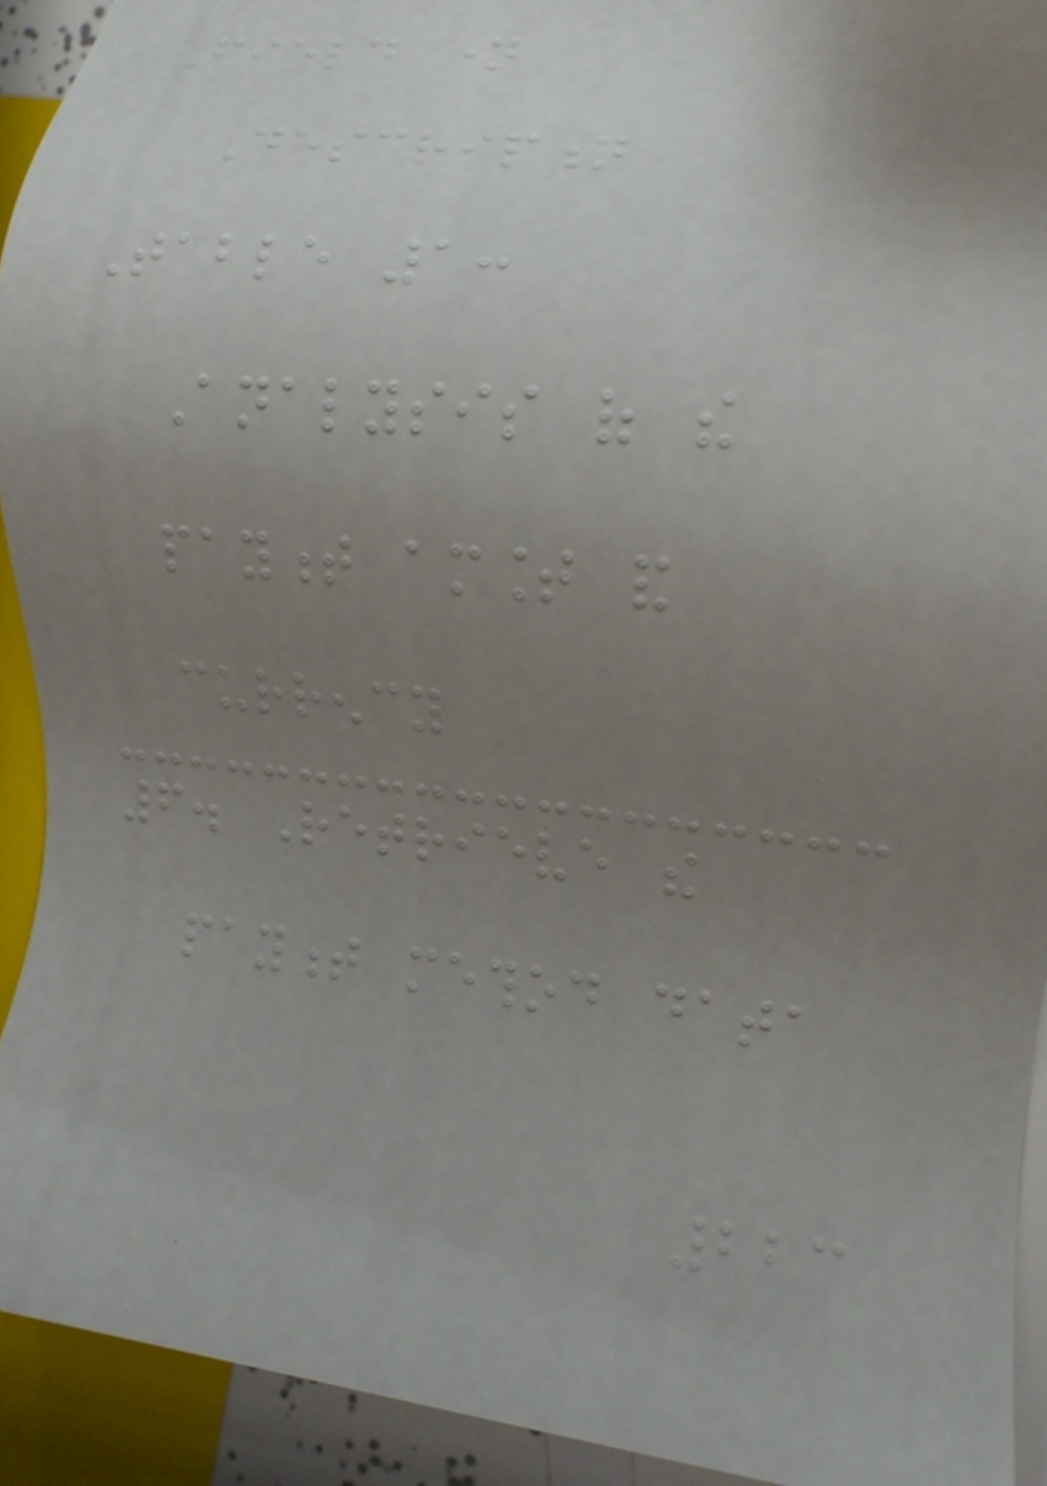Field name
Description
Table 1:
Analysis of the
payment amount and
currency
6. Retrieve the
payment method data
223
